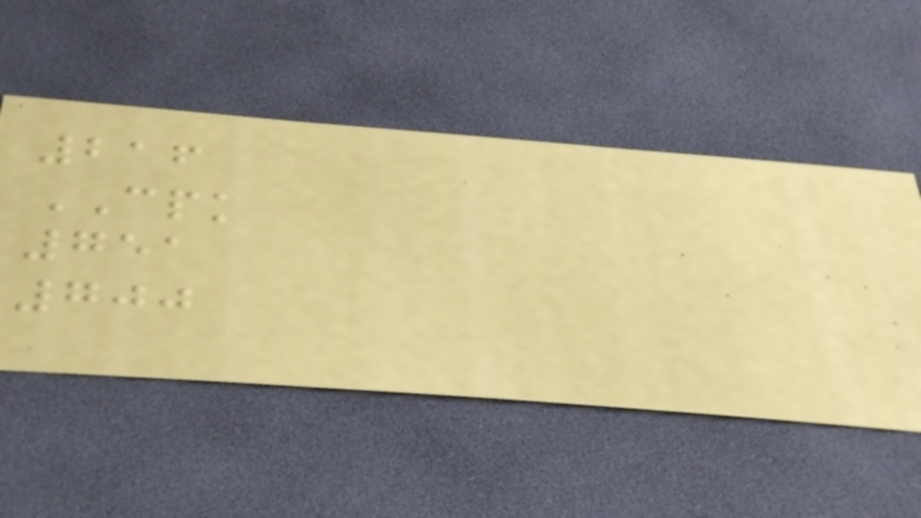216
CPK
751
700
